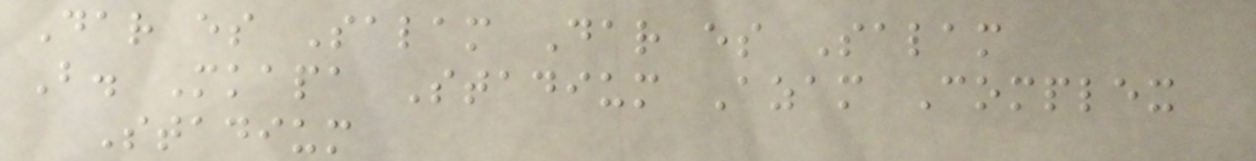Dar es Salam Dar es Salam
B. Mkapa Stadium Azam Complex
Stadium
